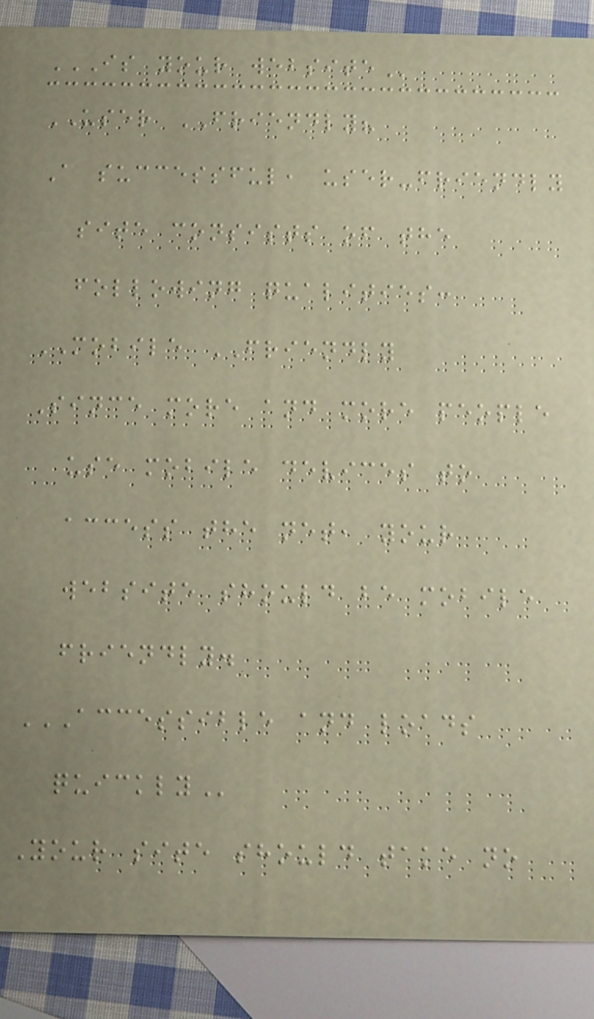IS YOUR WEBSITE
USER FRIENDLY?
A successful, user-friendly
site consists of the
following qualities:
MOBILE FRIENDLY
Since more and more people
use mobile devices to
access the net, your
website should be mobile
friendly.
ACCESSIBLE AND LOADS
QUICKLY
Your site should take no
